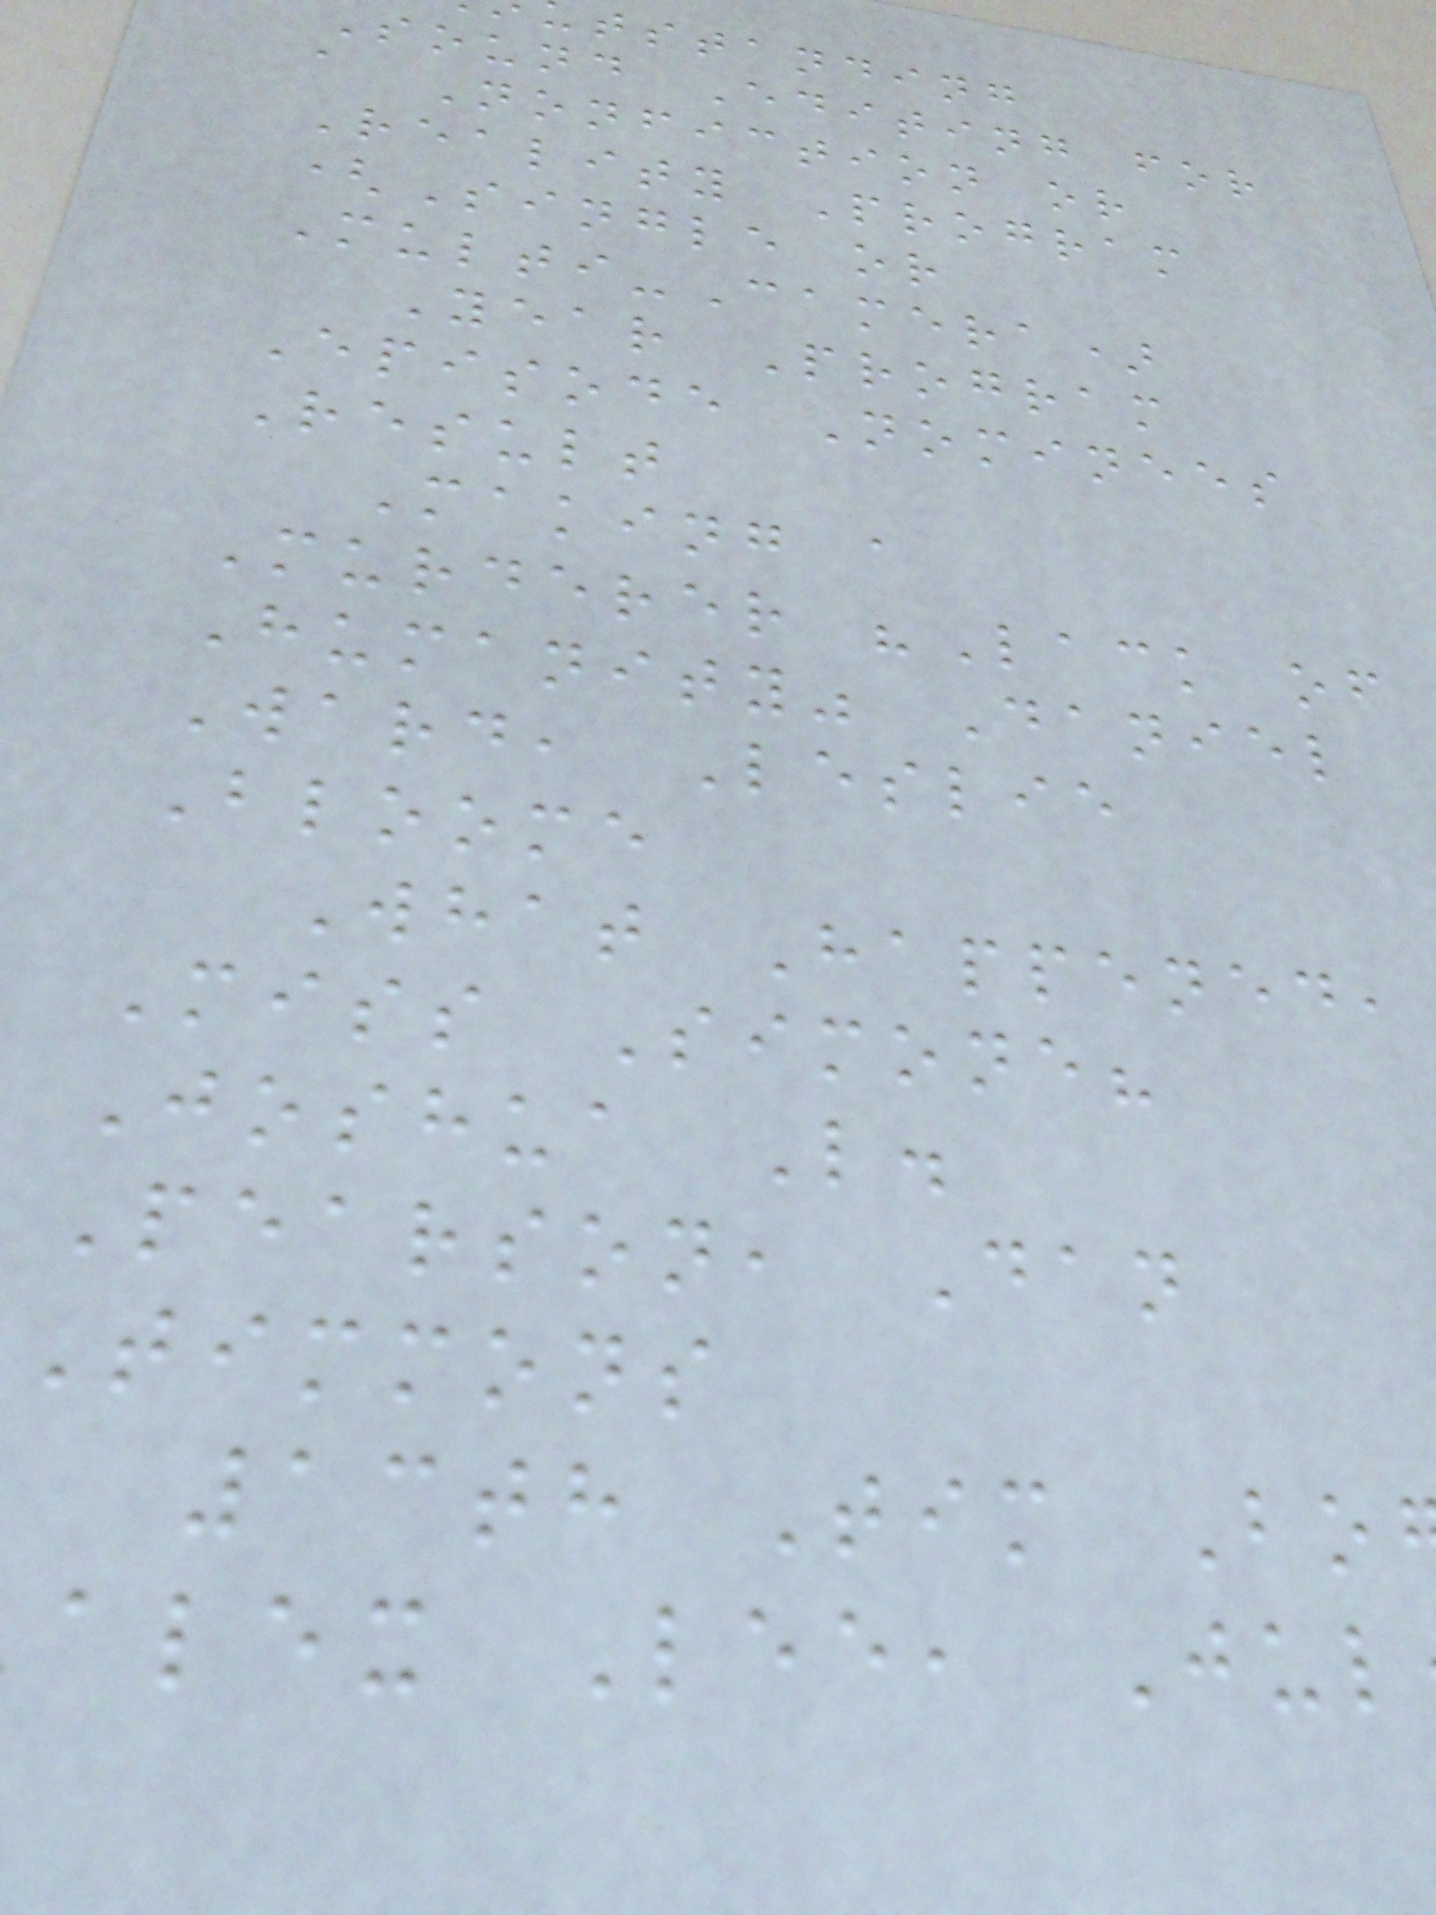tstanding
sound Editing for
a Nonfiction or
Reality Program
(Single or
Multi-Camera)
Year Program
Episode Nominees
Result
Making a
Murderer "Lack of
Humanity" Daniel
Ward, Leslie
Bloome
What Happened,
Miss Simone?
Joshua L.
Pearson, Dan
Timmons
13th Tim Bo
alex Lee, Jul
